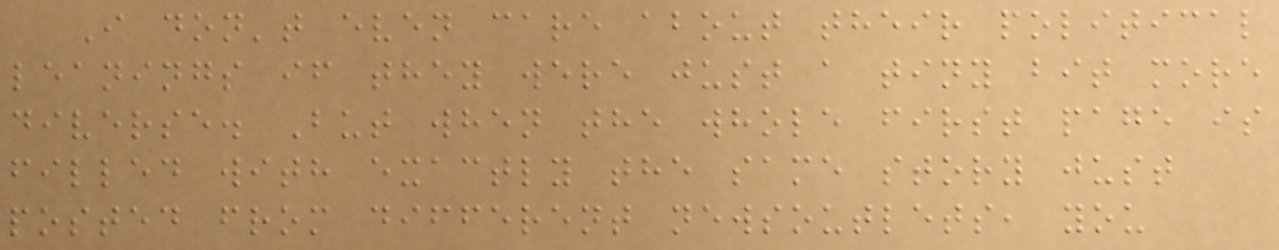I don't even care about their political
leanings if they were just a tiny bit more
diverse. But when the whole first page is
filled with exactly the same story just
posted from different newsoutlets, you
